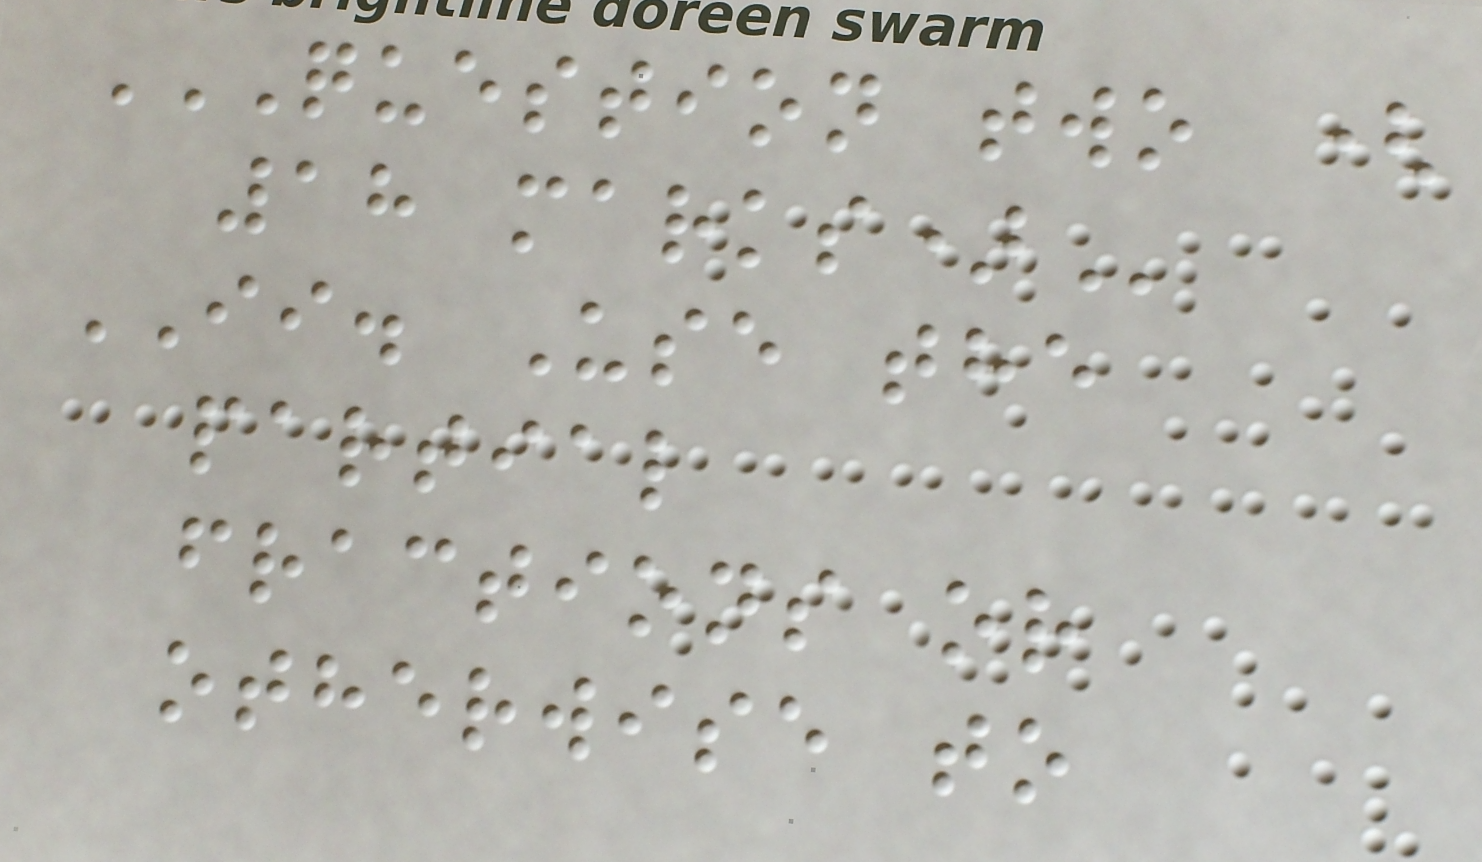QUESTION TWO (
18 MARKS)
II. Use the
partial
fractions or
otherwise to
